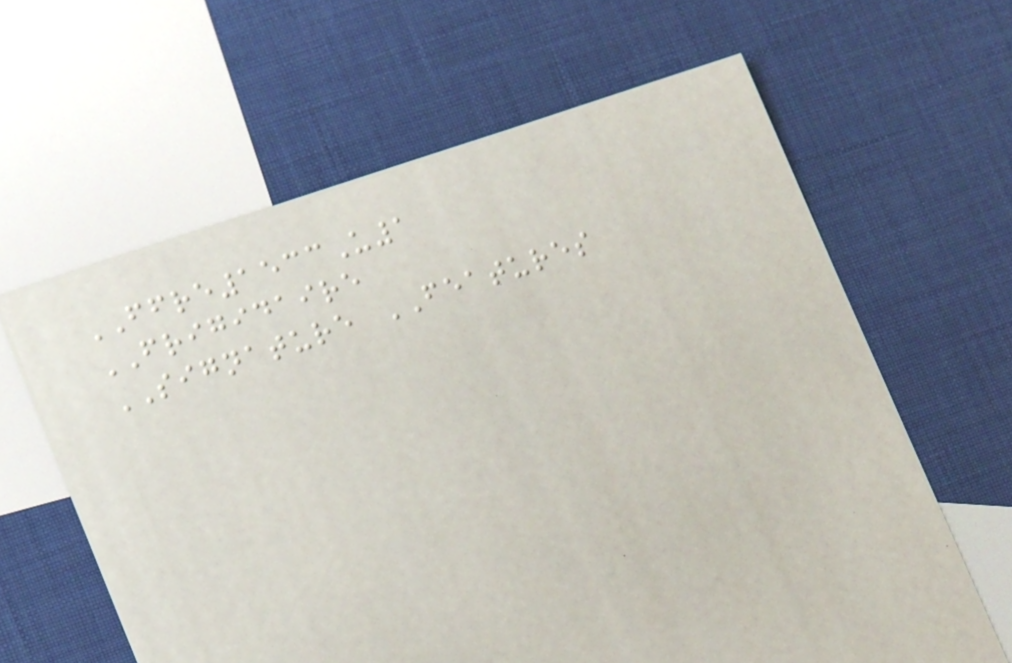FFRE1533U1
FRIGIDAIRE
SIGNATURE FEATURES
